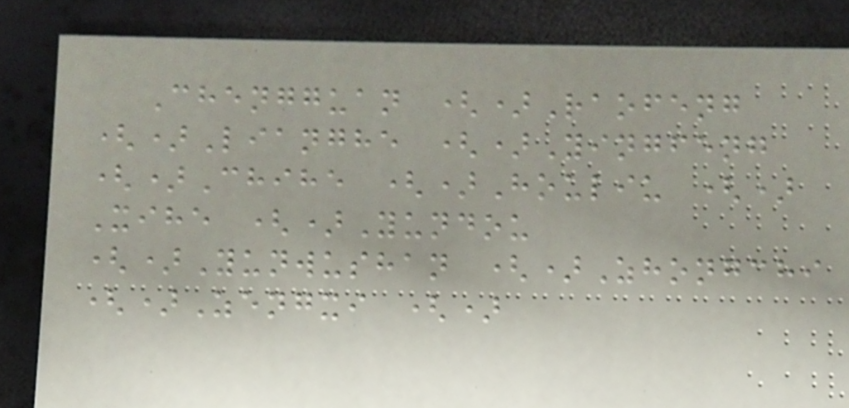Chengguan ()Raofeng
()Lianghe ()Yingfeng
()Chihe ()Houliu ()
Xihe ()Yundou
()Yunwushan ()Zhongchi
()Zengxi ()
